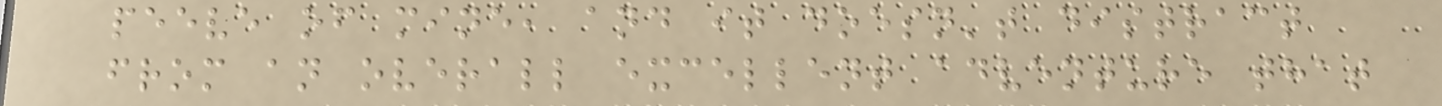peeve of mine, and it doesn't distract
from an overall excellent adventure that
